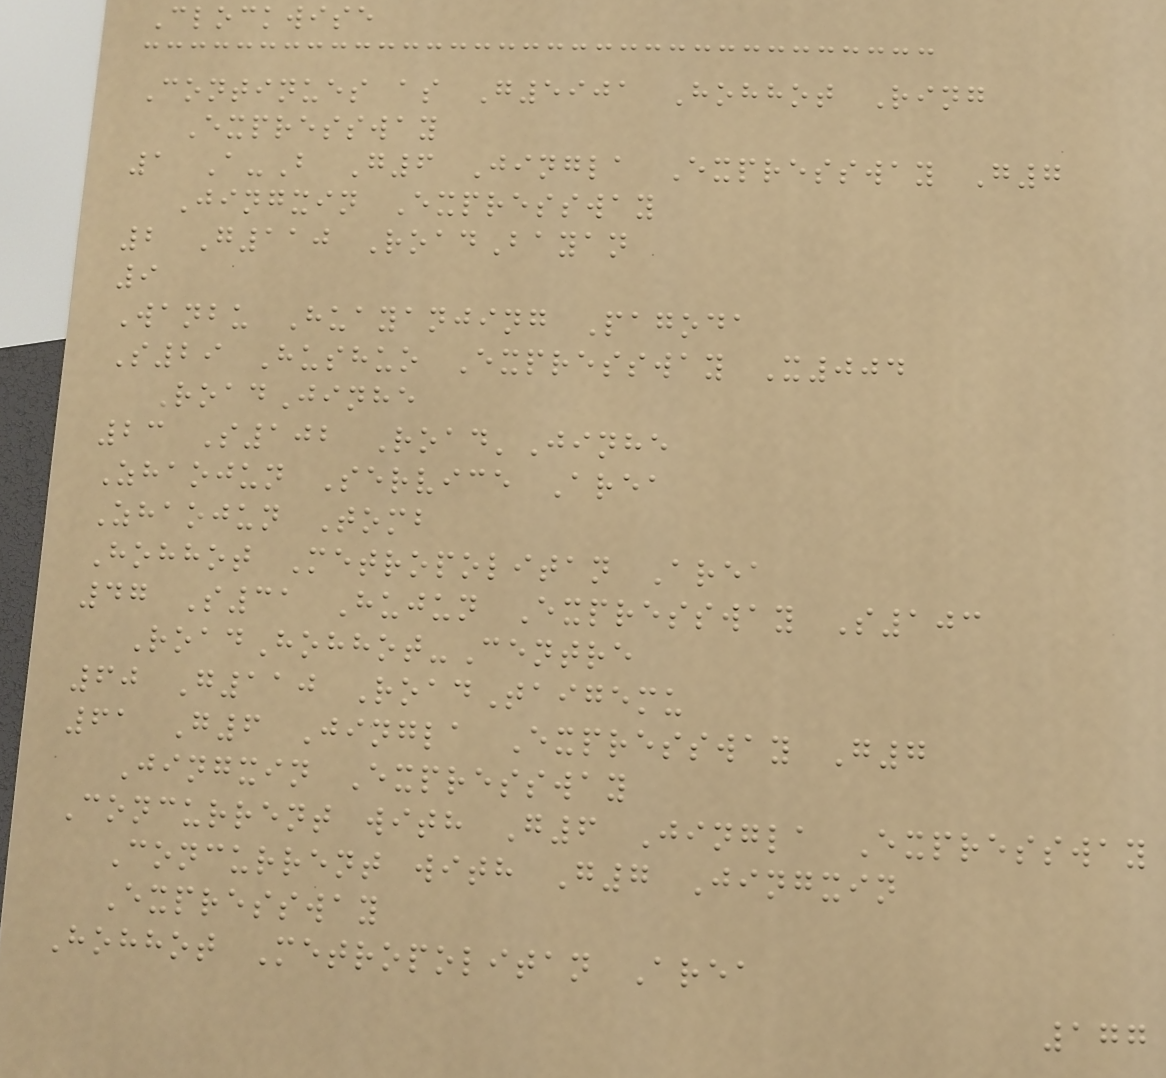Clockwise
Continues as G5901 Hohhot Ring
Expressway
1 A-B G6 Jingla Expressway G7
Jingxin Expressway
2 G110 RoadBayan
9
Wanbu Huayanjing Pagoda
S29 Hushuo Expressway X004
RoadJinhe
23 S102 Road'Jinhe
Zhaojun Service Area
Zhaojun Tomb
Hohhot Metropolitan Area
47 S31 Hujun Expressway S103
RoadHohhot-Centre
60 G110 RoadTaigemu
61 G6 Jingla Expressway G7
Jingxin Expressway
Concurrent with G6 Jingla Expressway
Concurrent with G7 Jingxin
Expressway
Hohhot Metropolitan Area
177
